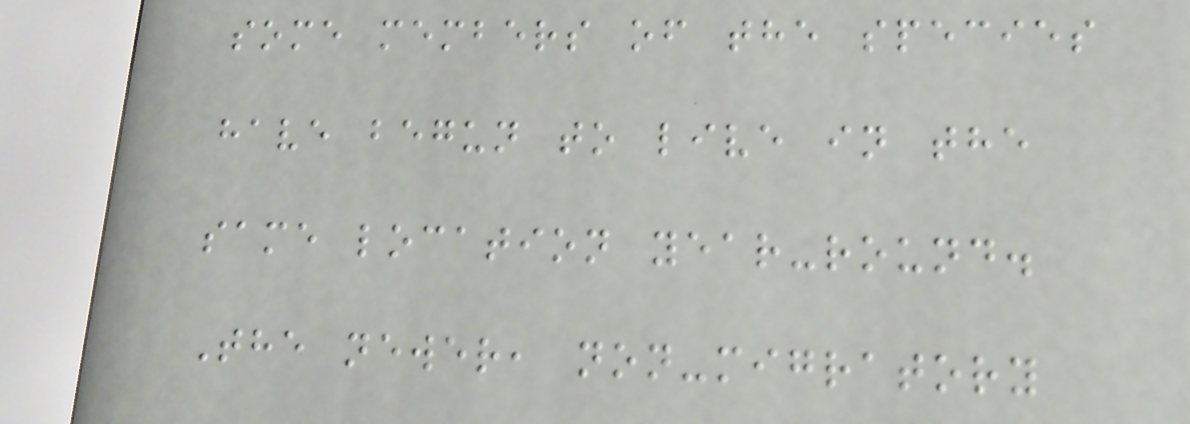some members of the species
have begun to live in the
same location year-round.
The newer, non-migratory
